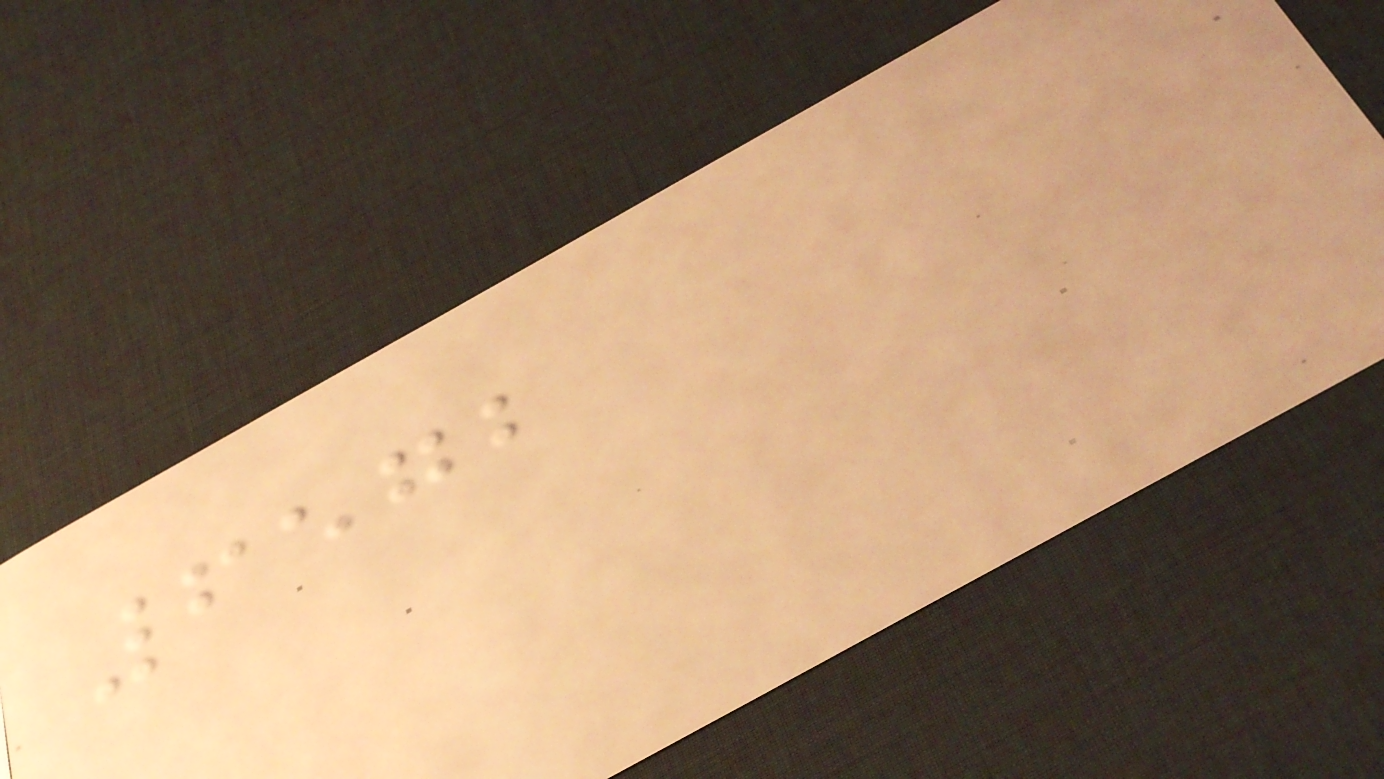6572
